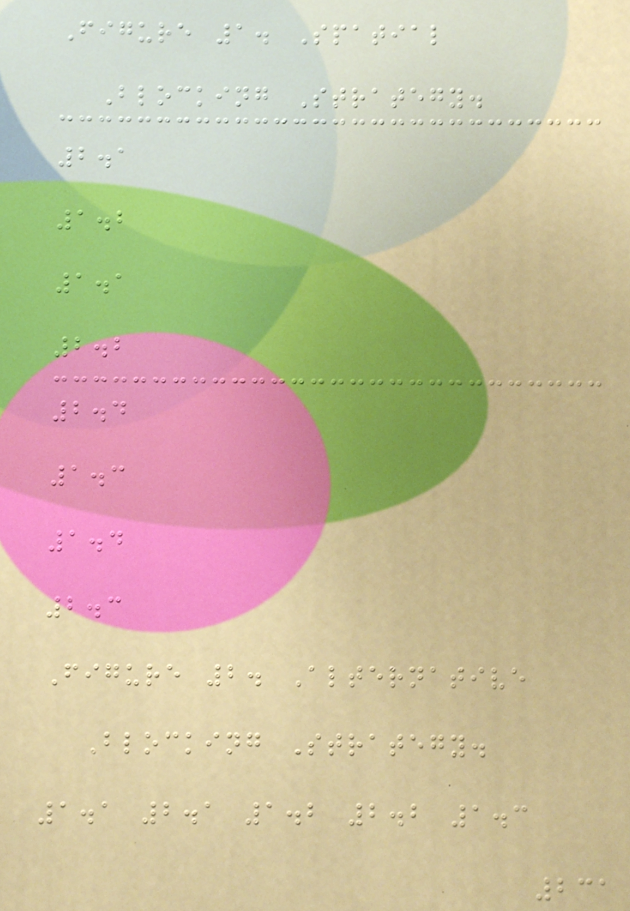Figure 1. Spatial
Blocking Strategy.
2.1
1.2
1.1
2.2
2.4
1.3
1.4
2.3
Figure 2. Alternative
Blocking Strategy.
1.1 2.1 1.2 2.2 1.3
231
